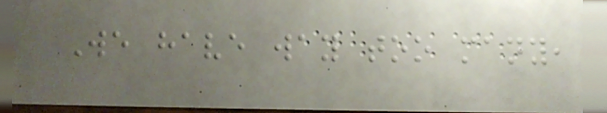We have way too many,
